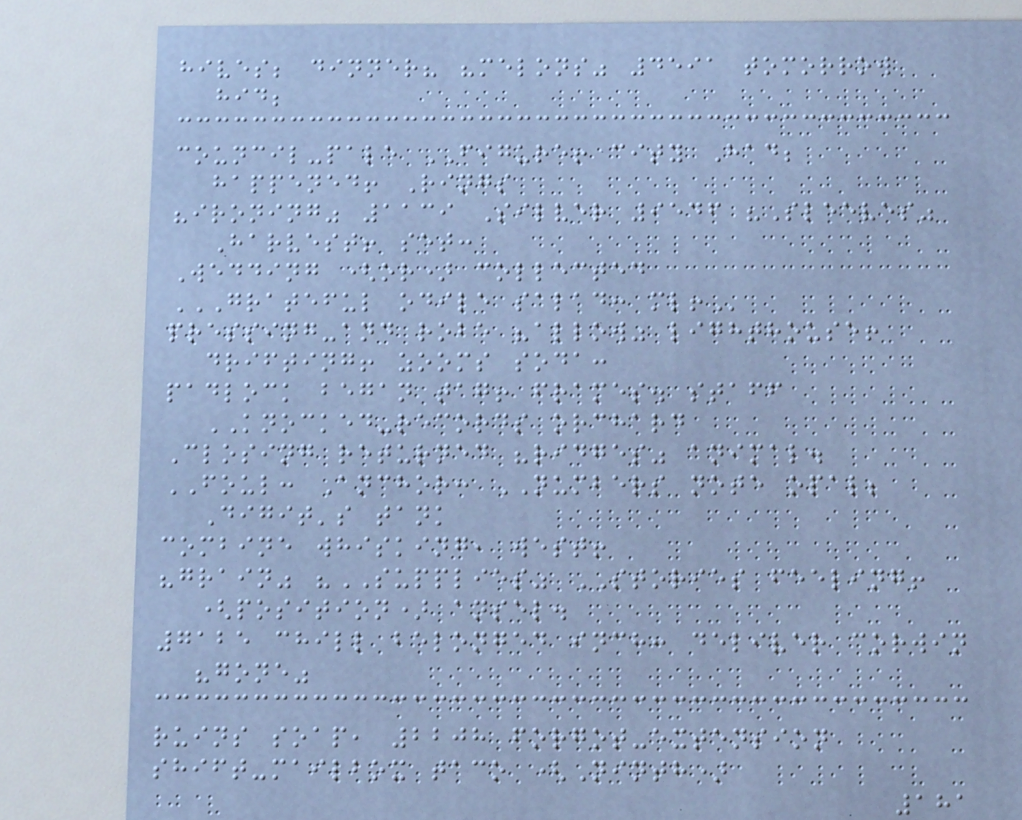hives; dinner? "melons" 4591 tomorrow
hid;
council-pale FIGURE! city Had;
happened! Rings
"ironing" 1139 Silver 9546 "Sleeves"
Harvest! set:
Wedding (or) collected
GRATEFUL ODILE SALAD: ML!
pressing-and robe "allow" lighthouse!
drifting! zooms soda:
padlock began tag! frames. staff
KNOCKED-records orchard
Closing returned "ridges" animal.
FOUL: Anchor: NUMBERS note opal;
Digit's tank
combine whisking, west!
"grain" "SUPPLIES" STORIES feeling!
(position) ansel.
7125 chill belonged inch: deliver corwin
"gone"
ruins soap, 2208 forgot-extension
shift-mailbox taco (Ninth)
181
